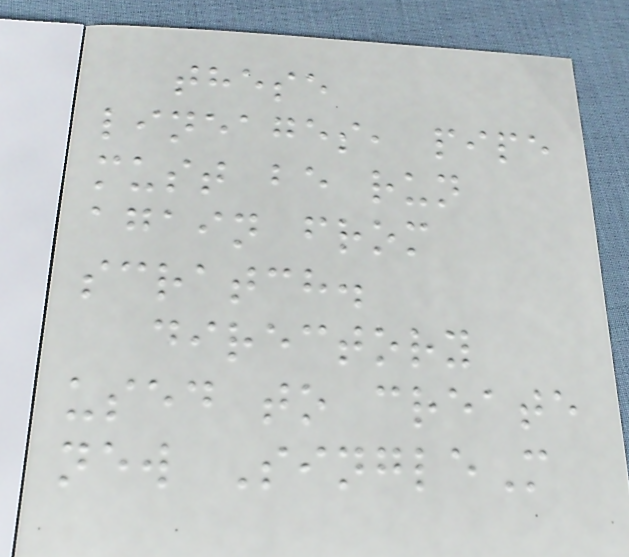these
lineages, pipe
must be run
again from
scratch.
directory
used to create
new SingleM
